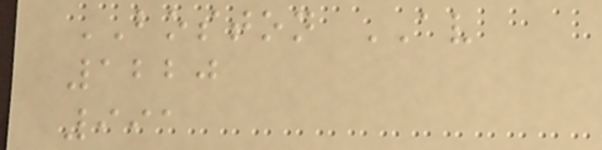BOSTON AV
1220
991
